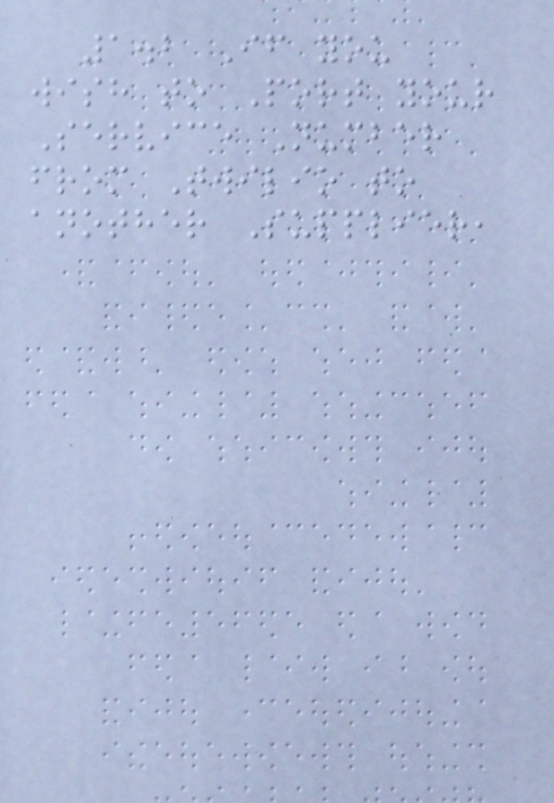1.2 If you
wish to Port your
Service Number
from Twilio to
another Supplier,
